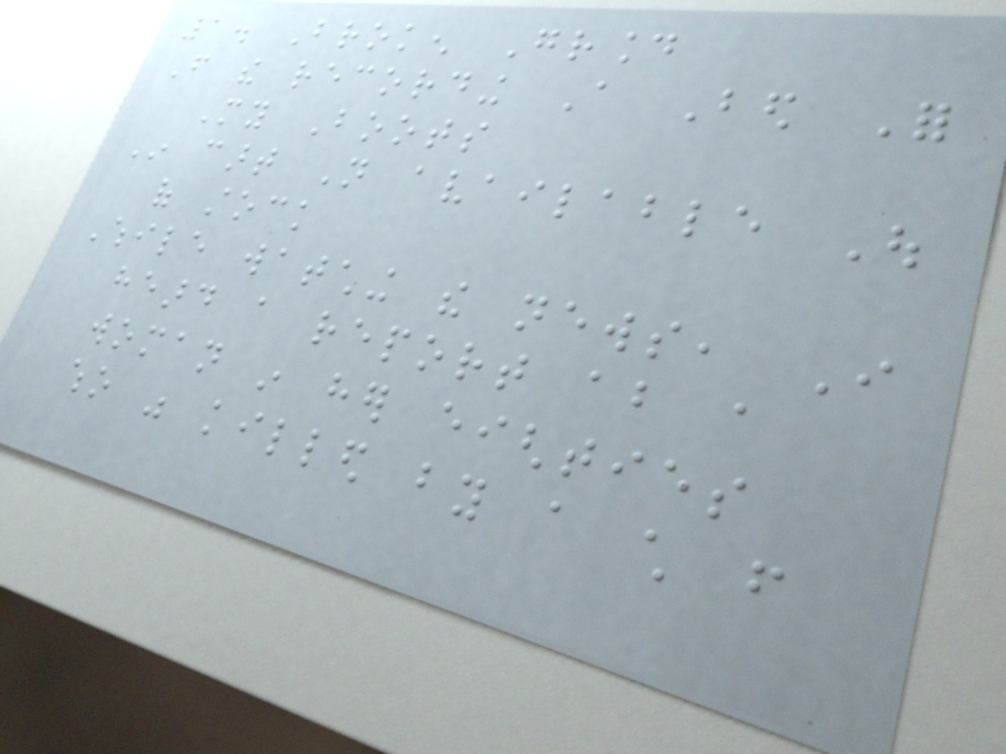1. Broken Ground
From the recording A Bed For
My Boots
In cart Not available Out
of stock
While watching the news, I
heard a report about a
woman in her eighties
who was killed by a child from
